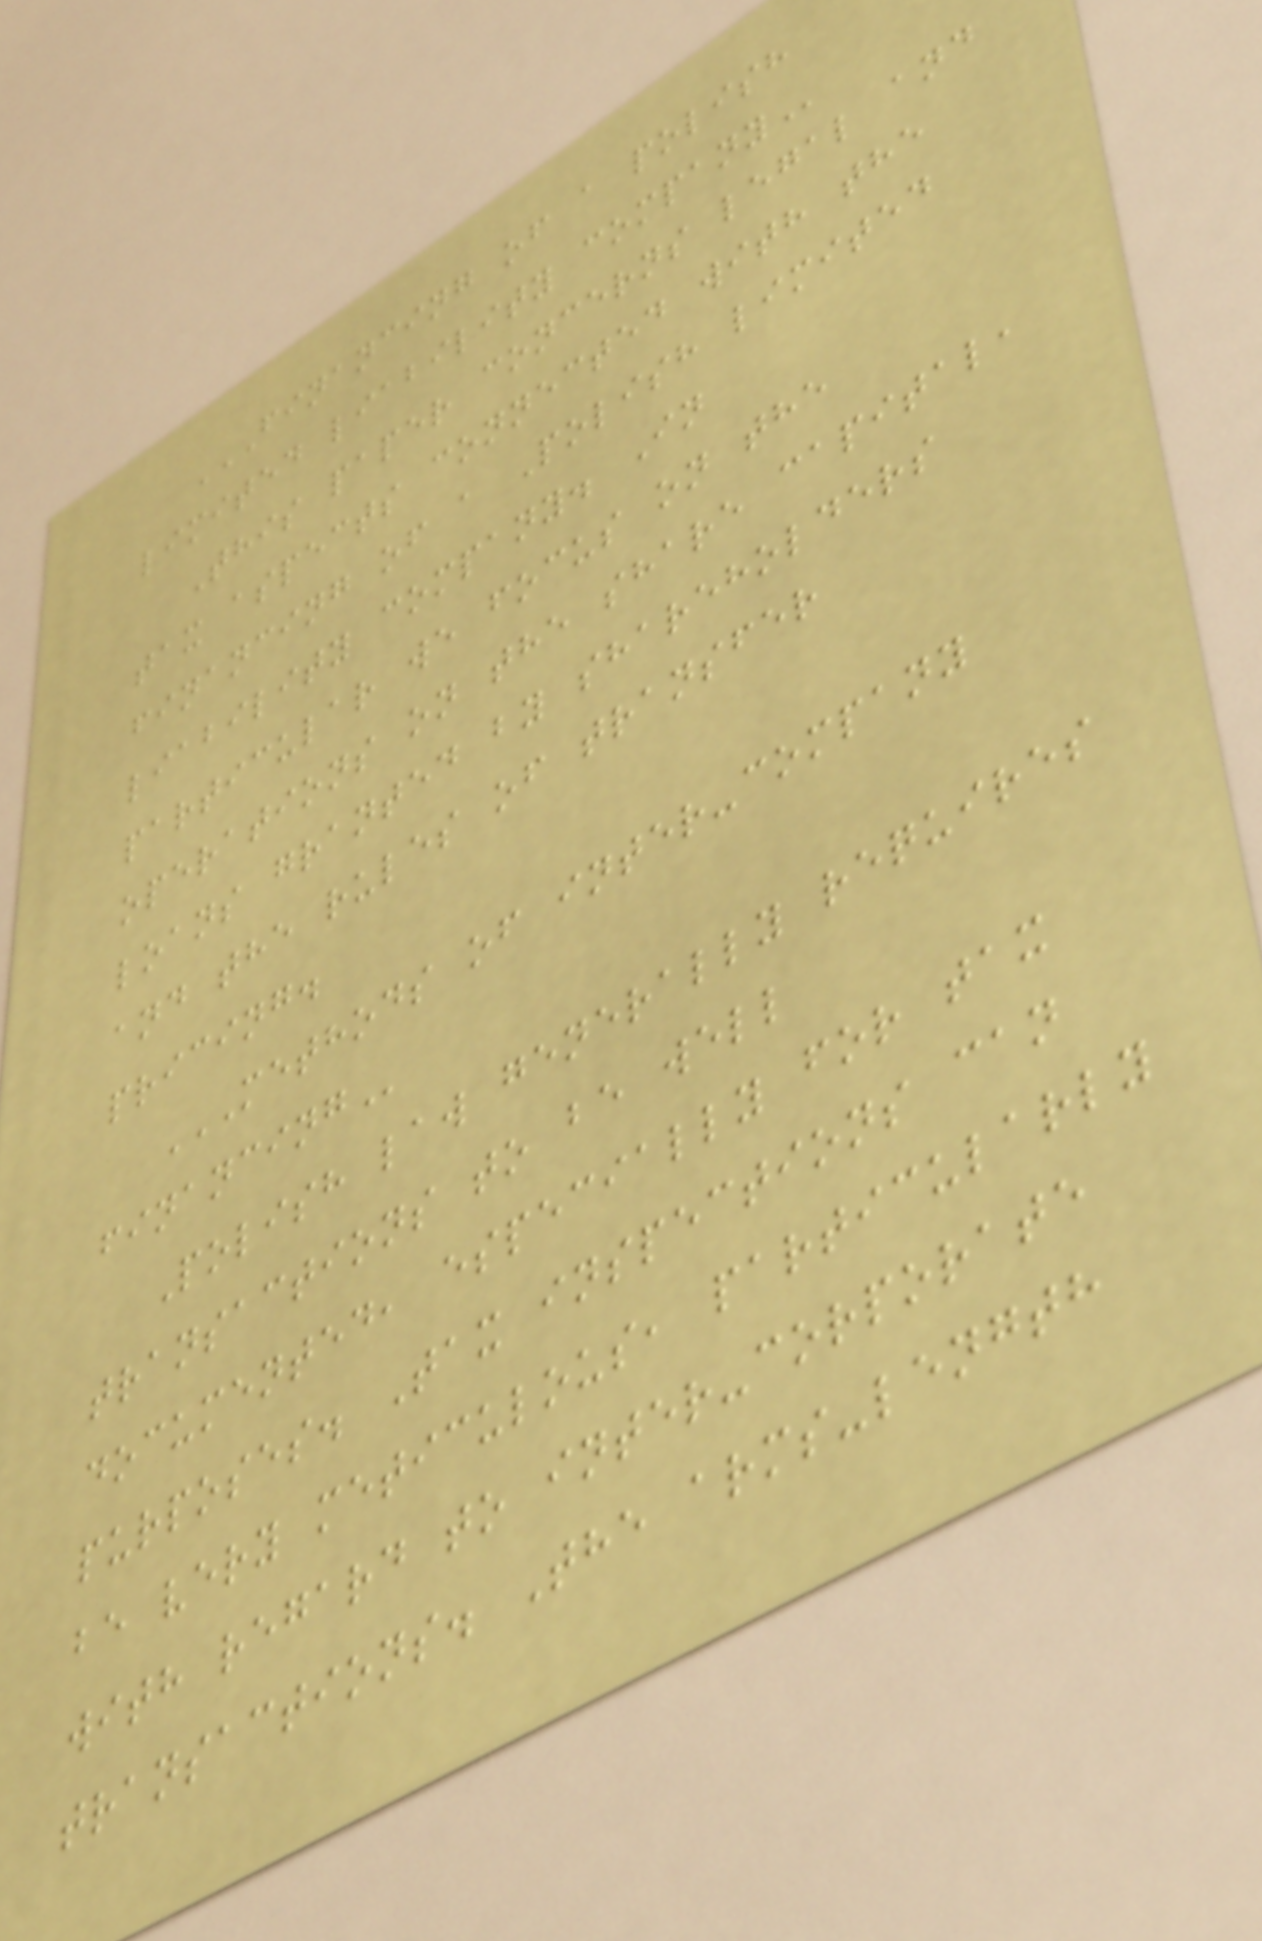FINANCING OF A POLISH
LIMITED LIABILITY COMPANY
This paper concerns legal and
tax aspects connected with the
financing of a Polish limited
liability company. In
particular we focus on the
operations on the share capital,
loans granted by shareholders
and the rules of transfer
pricing.
METHODS OF INTER-COMPANY
FINANCING
Polish law generally requires
transactions to be well
documented, especially for tax
purposes. Tax inspections can
be very meticulous, particularly
with regard to inter-corporate
transactions. The arms-length
